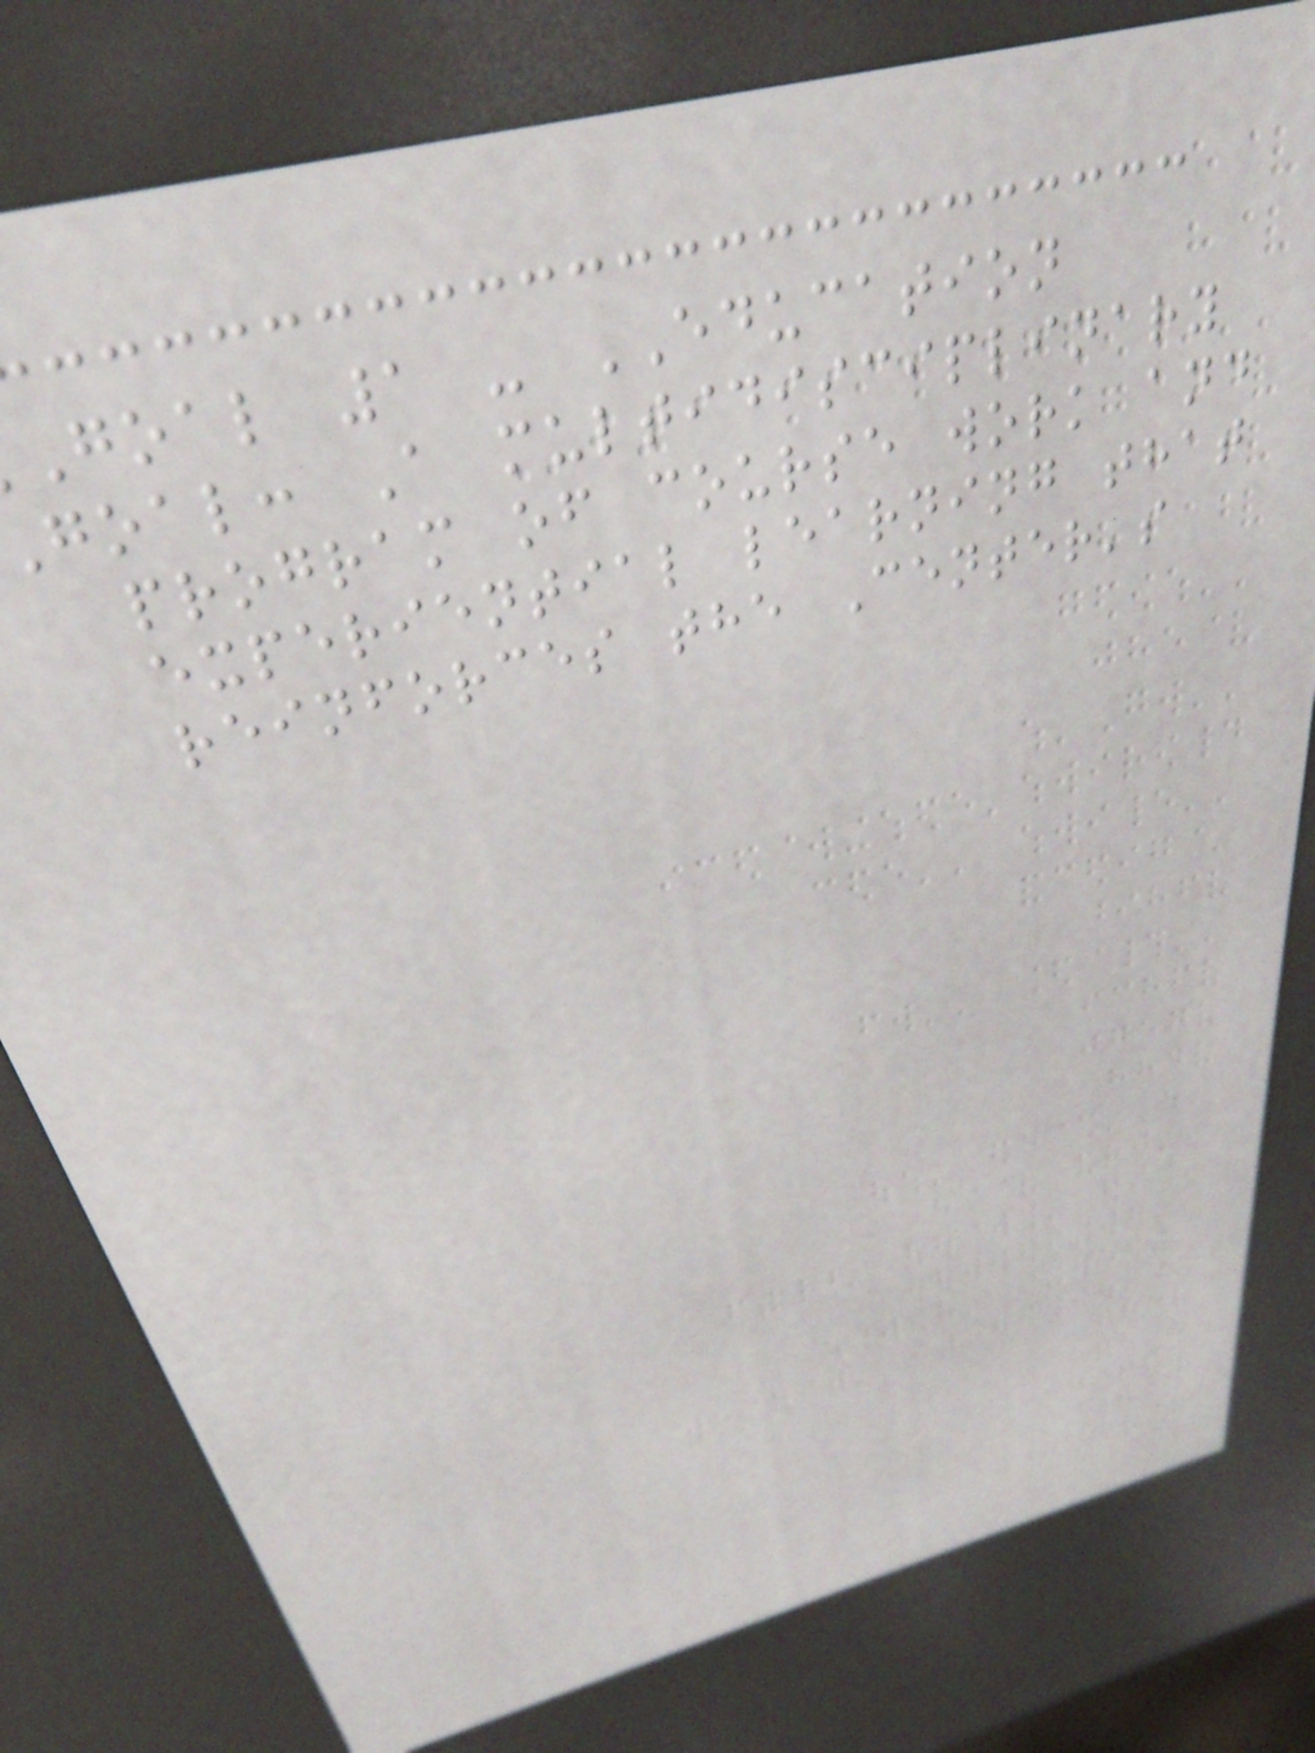goal 1 - EDUCATION
goal: A multidisciplinary
program of course work and
experiential learning that
reinforces the Center's
